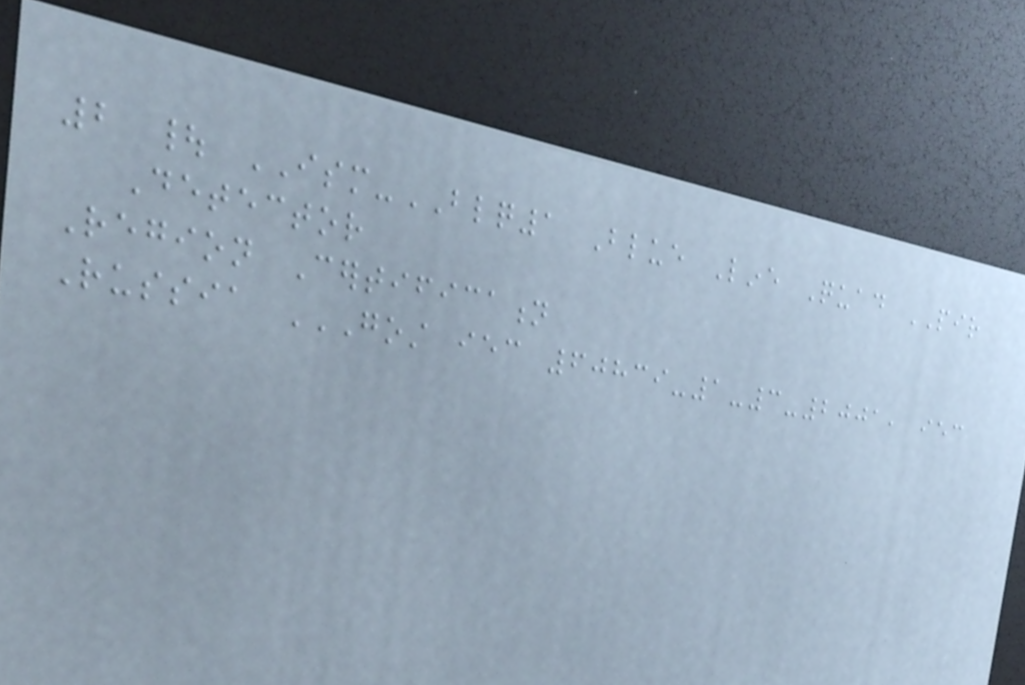2 | ISM-BLQ1 Blue Line Quad PIR
Detector
Region Certification
Russia GOST IEC 60839-1-3-2001, IEC
